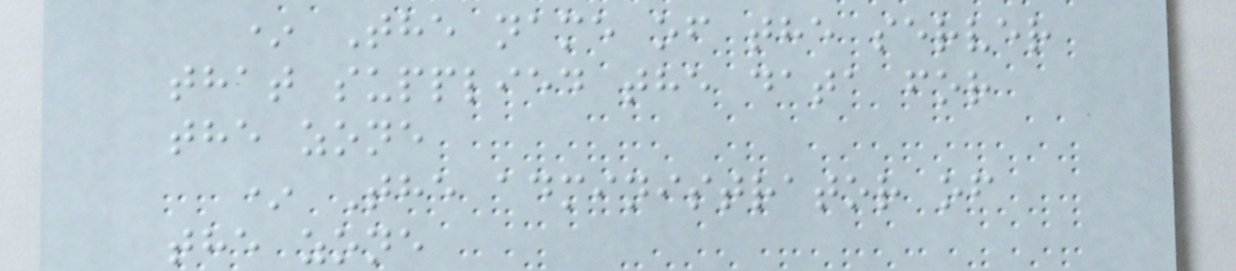* The name of the server
that supplied the data for
the zone
* The administrator of
the zone
